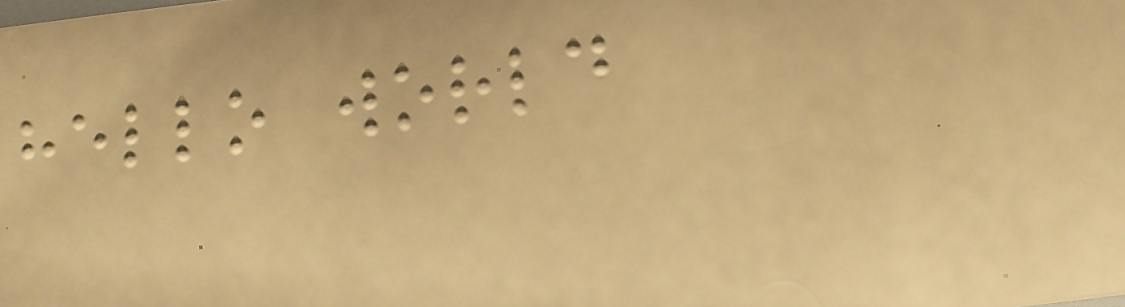hello world
